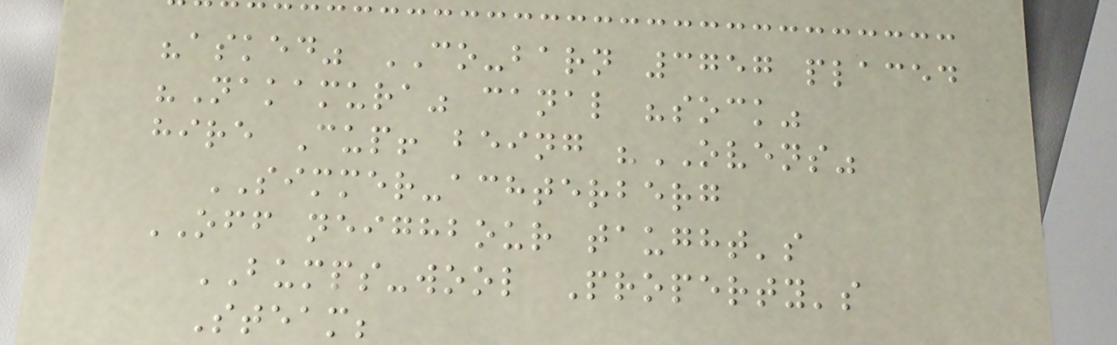"asked" CO-barn 3757 placed
"Nakamura" canal "sock"
hire Cup! being "OVENS"
SIMMER-achterberg
OFF neighbour taught's
BUMPS-wool Property's
Steam;
